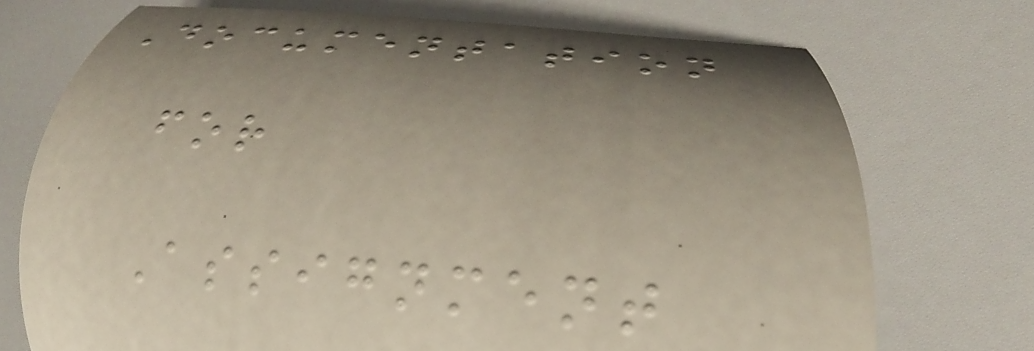Documentation
for
Assignment
